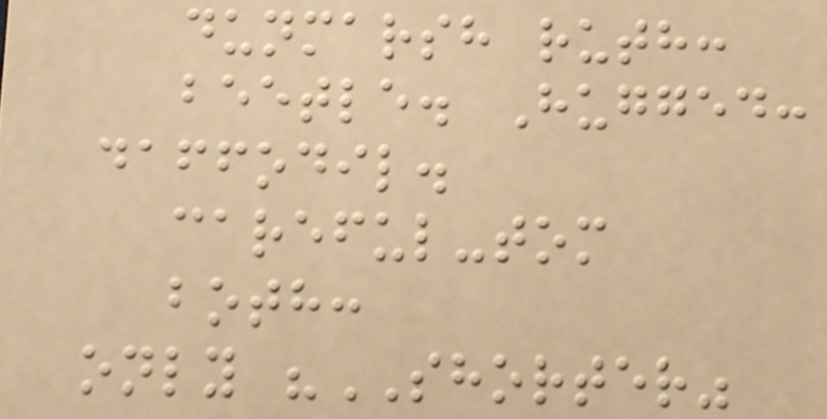dunmarsh ruth:
beetle. Hugged:
daffodil.
careful-tom
both:
only "SHORTER"
